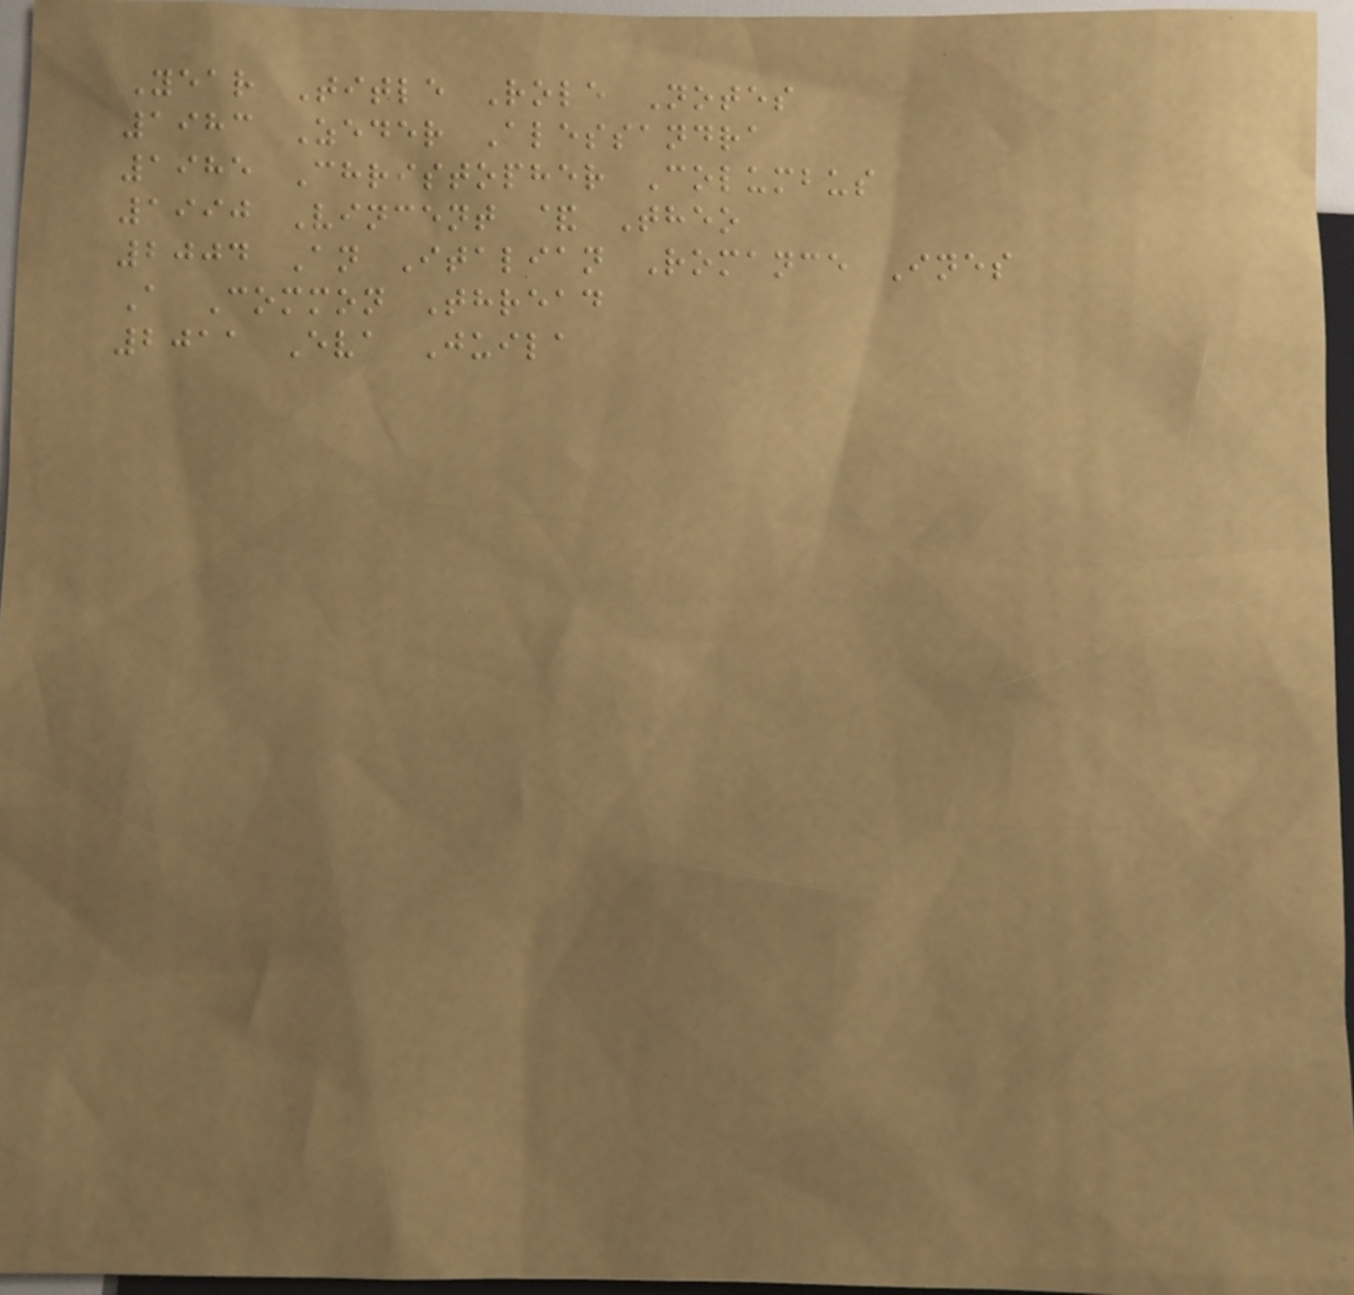Year Title Role Notes
1983 Zeder Alessandra
1985 Christopher Columbus
1990 Vincent & Theo
2004 An Italian Romance Ines
A Common Thread
2011 Eva Juila
